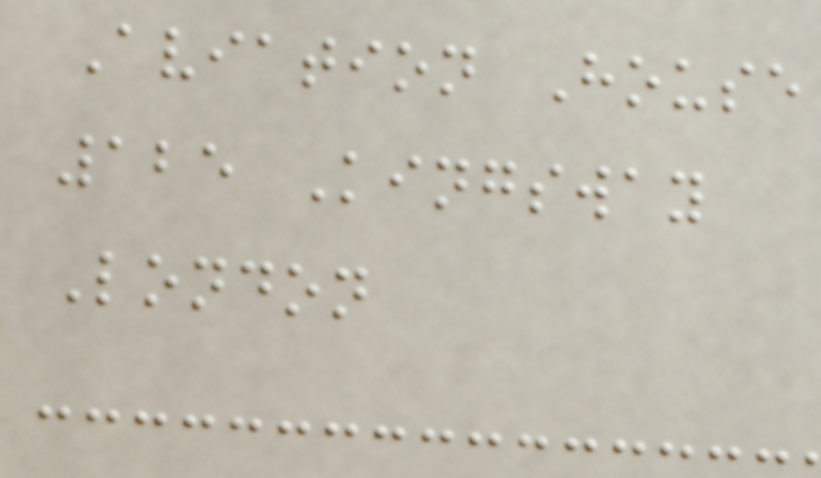Aviation House
125 Kingsway
London
